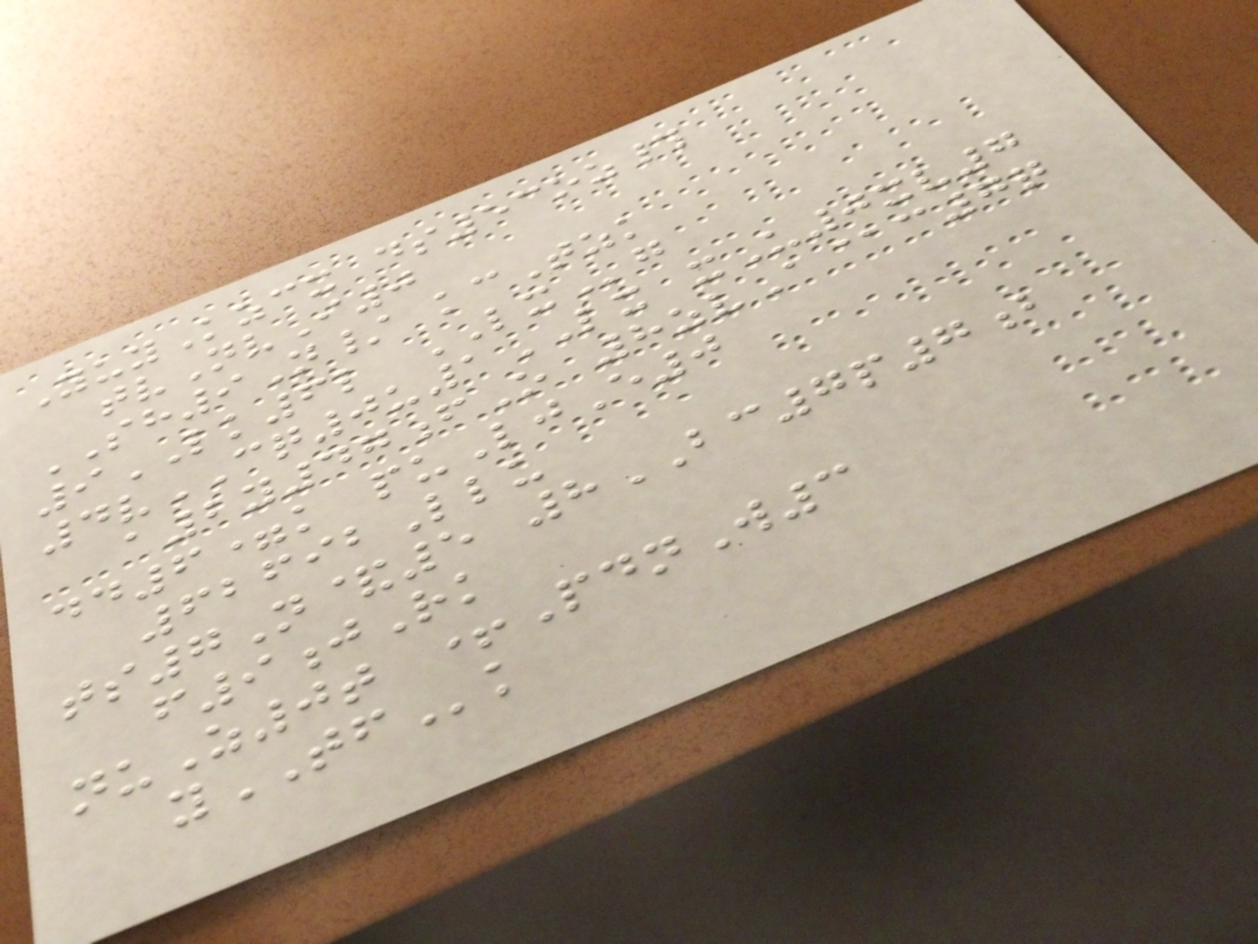YuyKzcx ds53oz#
tvNvI0
SH9N/ kcTzk
9LK6l LXg
4vCQ0u1LX xU0xv7
a2y47fO 8zvA@c7q
dd6=k puLjE0
62692Llu
ts7N&5 8BC7p7b
f9jRk
nuZ0t +PdnW3
yTFk
